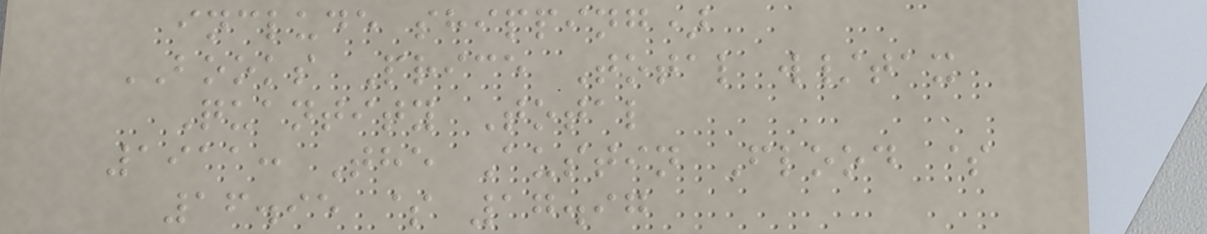include shipping)
BOOKS Price Total w/tax
Quantity Total
1911: The Austin Flood $
16.95 $ 17.97
